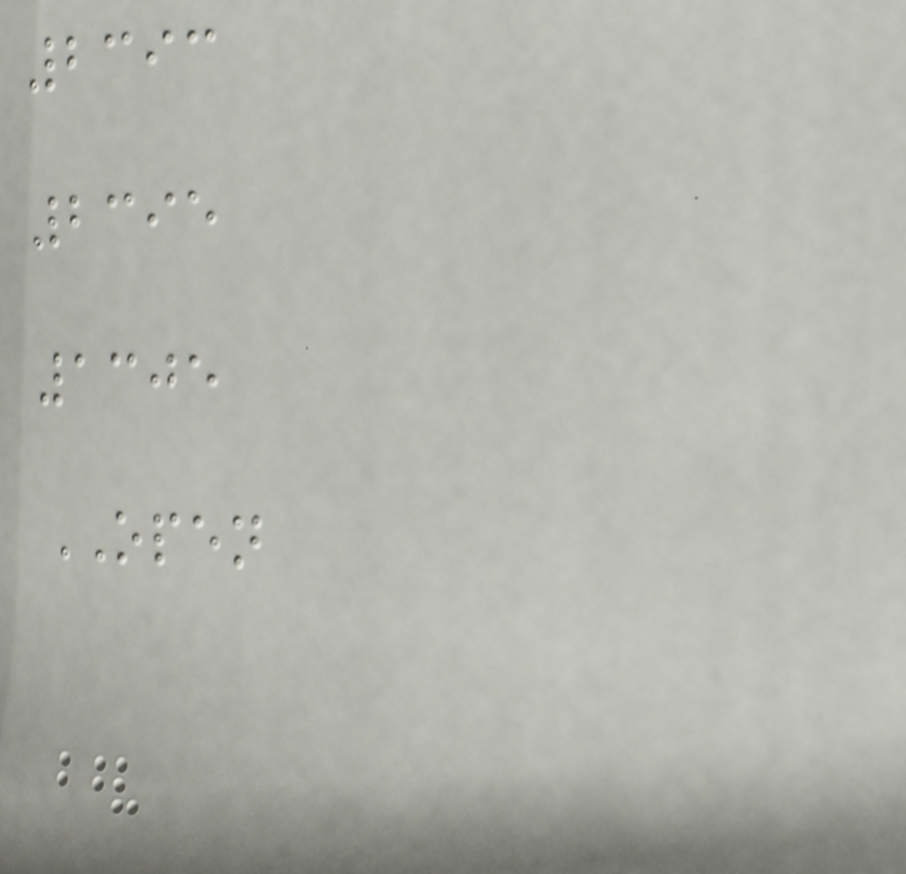2393
2395
1305
OPEN
